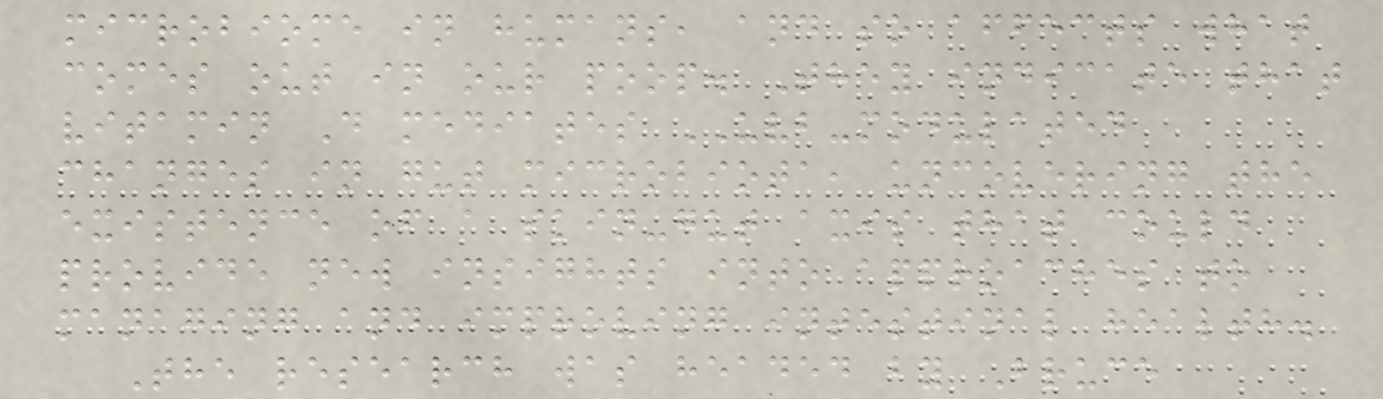microbiome in humans, and so affects what
comes out in our poop. They indicate that
vitamin D mediates UVB-modulated
changes in gut microbiota, uncovering the
existence of a skin-gut axis that could
provide new insights into approaches to
managing and improving intestinal health.
The research was headed by Bruce
